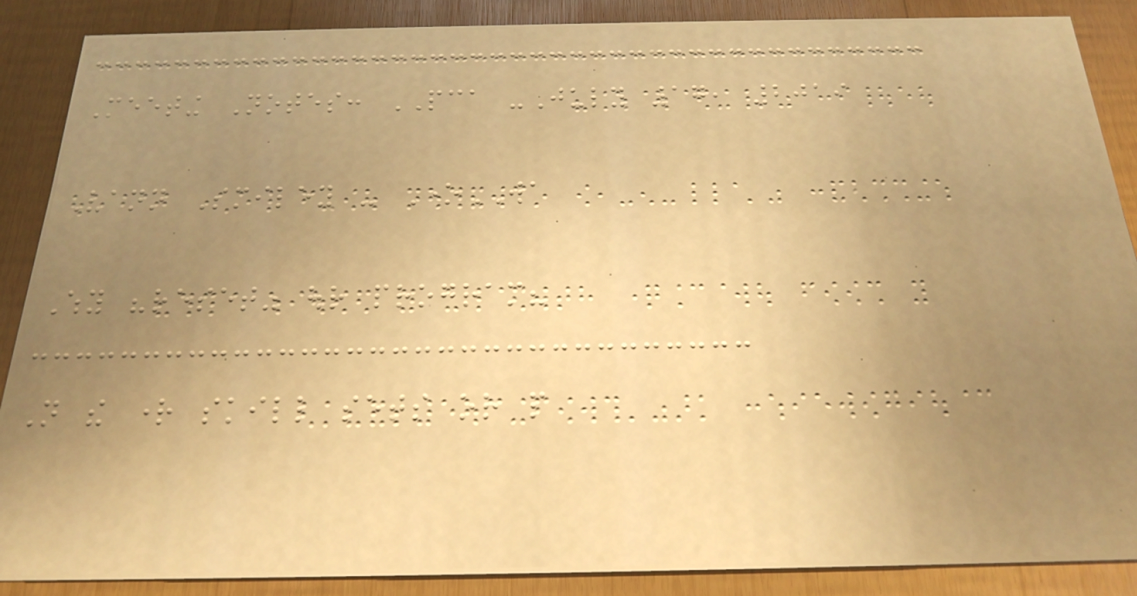Meeting Notes: PCA -July 17, 2019
Vann Smiley - OneWA
Why "reset" our program?
Not the right skill sets or people
